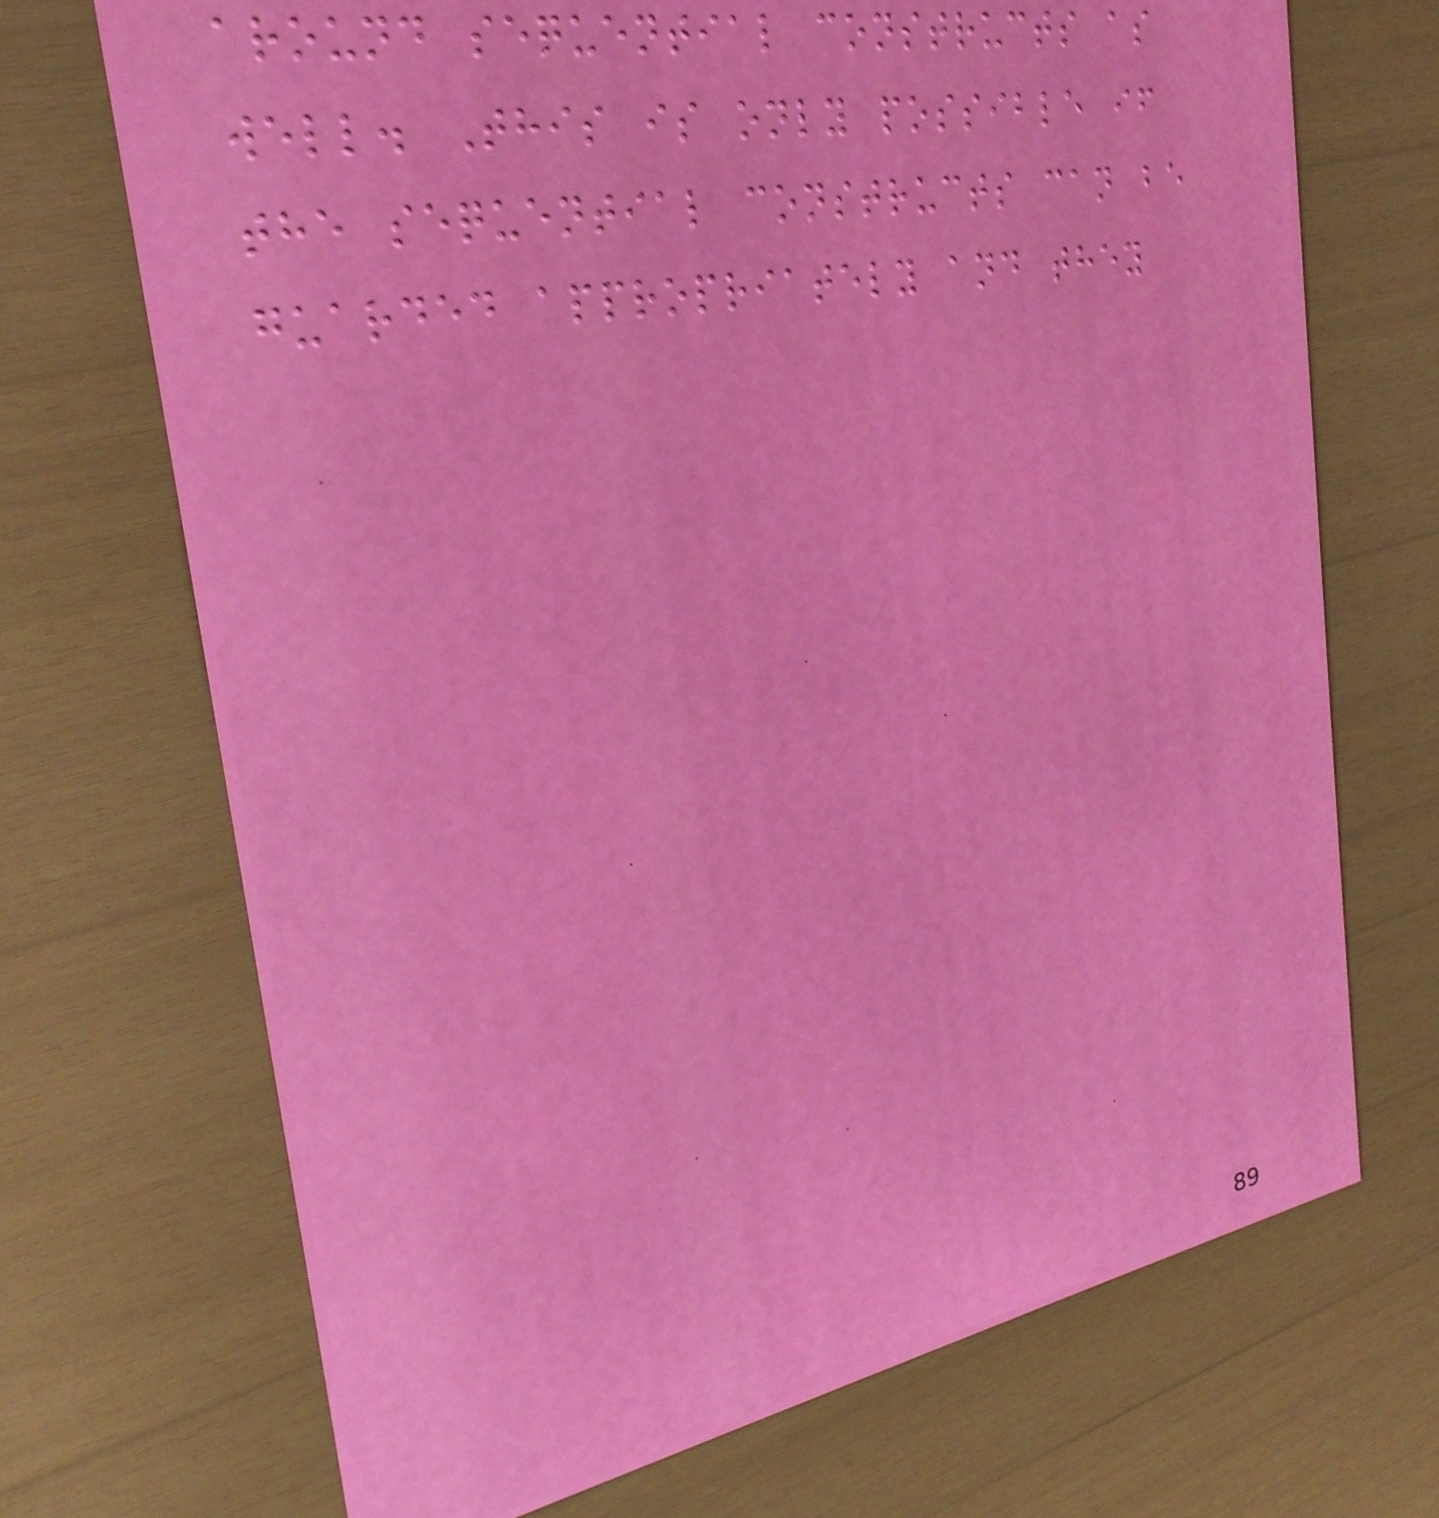around sequential constructs as
well. This is only possible if
the sequential constructs can be
guarded appropriately and they
